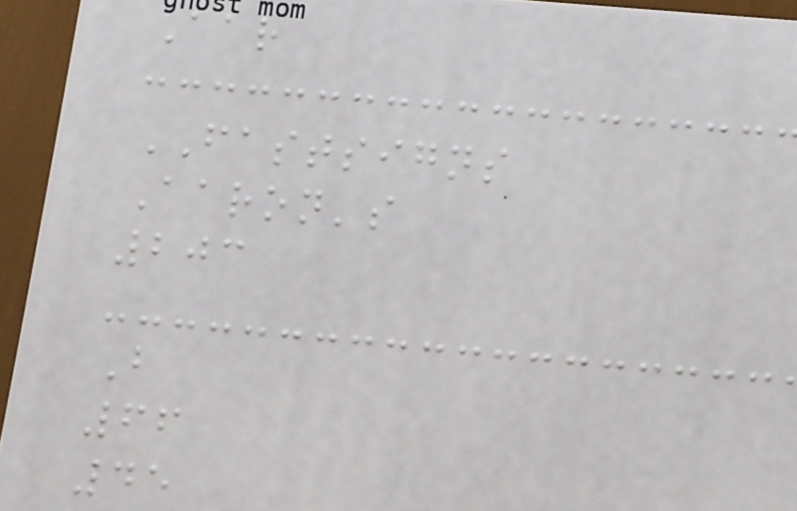Aar
FASTSIGNS
Aaron's
203
B
66
45
